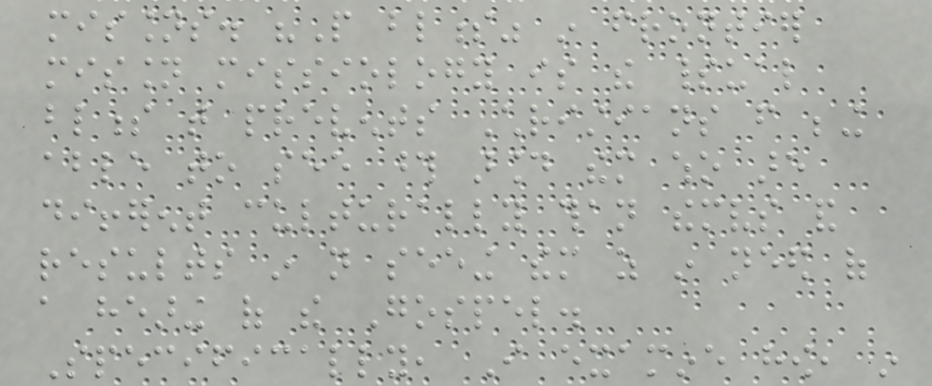missions. "People blindness" in frontier
mission missiology is the spiritual
blindness that prevents Christians from being
able to see those around them who are
different culturally than themselves and
results in not seeing them as in need of
a hearing of the Gospel.
Specifically, I examine how, in
